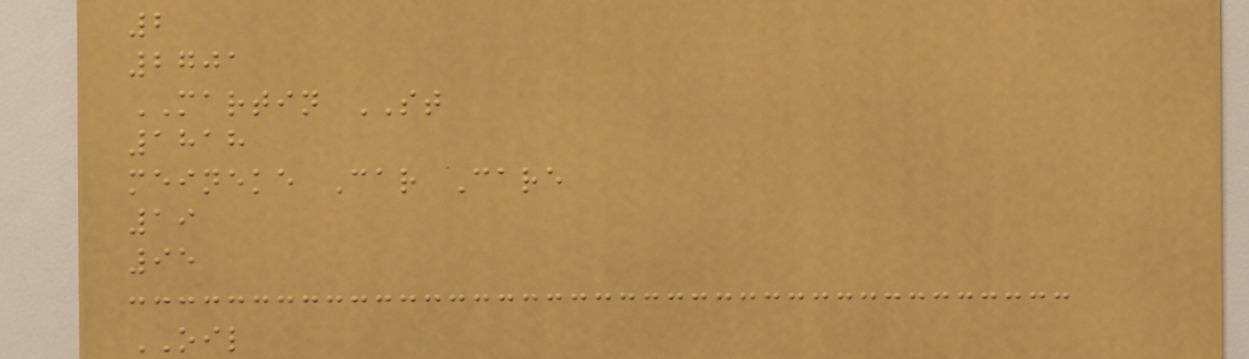2
2701
MARTIN ST
1818
meineke Car Care
19
95
OIL
